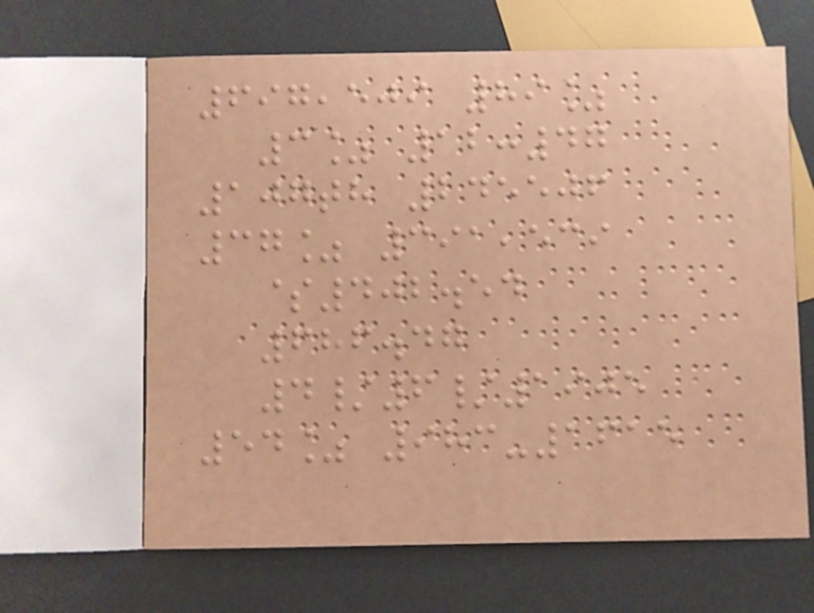697,509 89%
3% 12:47
107th 245506
37% 391,539
$402.54
686.47
4/6/1905
54% 983-1615
